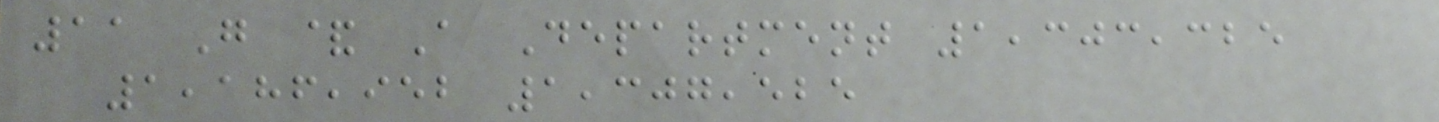11 G & A Department 1,303,325
1,186,952 1,307,525
